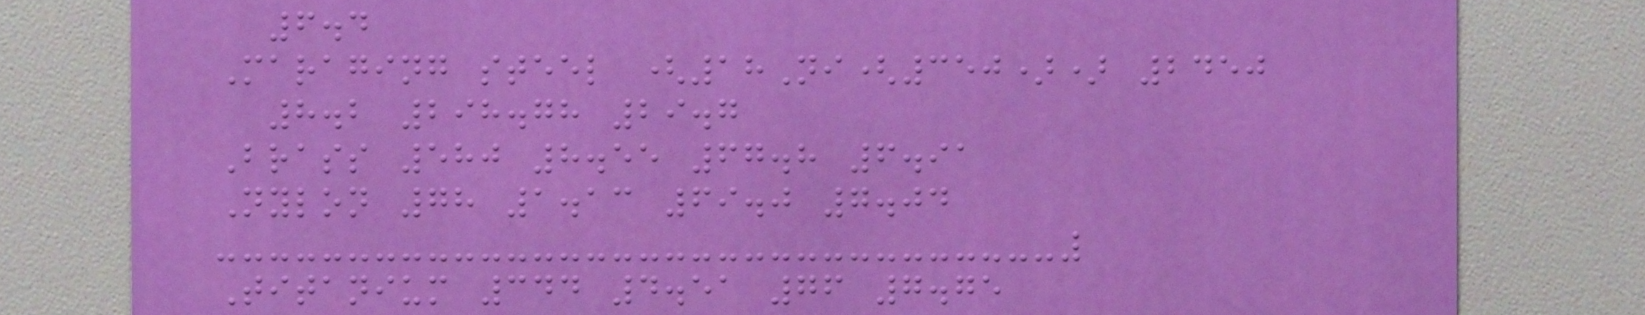6.4
Maraging steel (18Ni(350)) 2450
8.2 298.78 29.7
Brass 580 8.55 67.8 6.91
Nylon 78 1.13 69.0 7.04
Titanium 344 4.51 76 7.75
